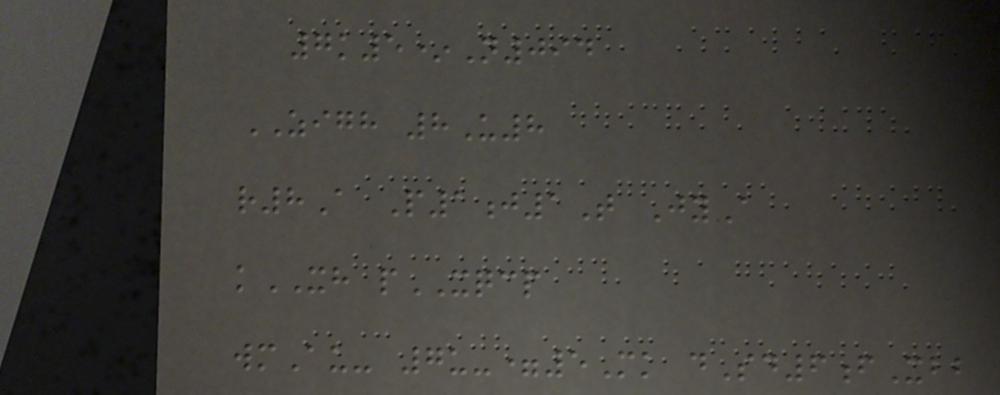7k5*N094
ZIGH 8U8
r8A P1j1T JyA
kXH pXQCP
wmAu- 7u-=5Mk dSd6fXbb
